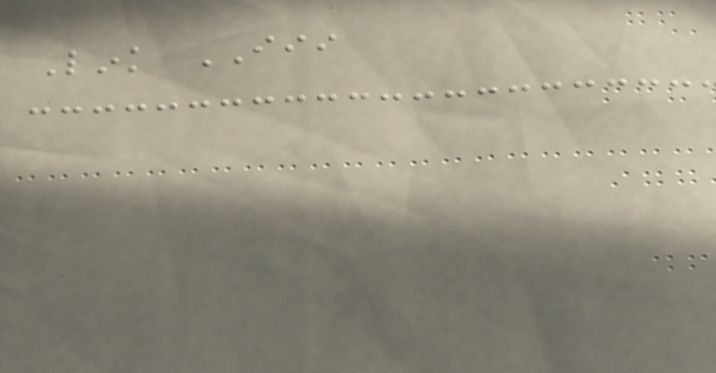Link III
